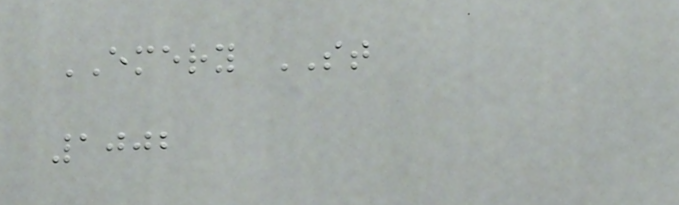EMERY ST
1002
